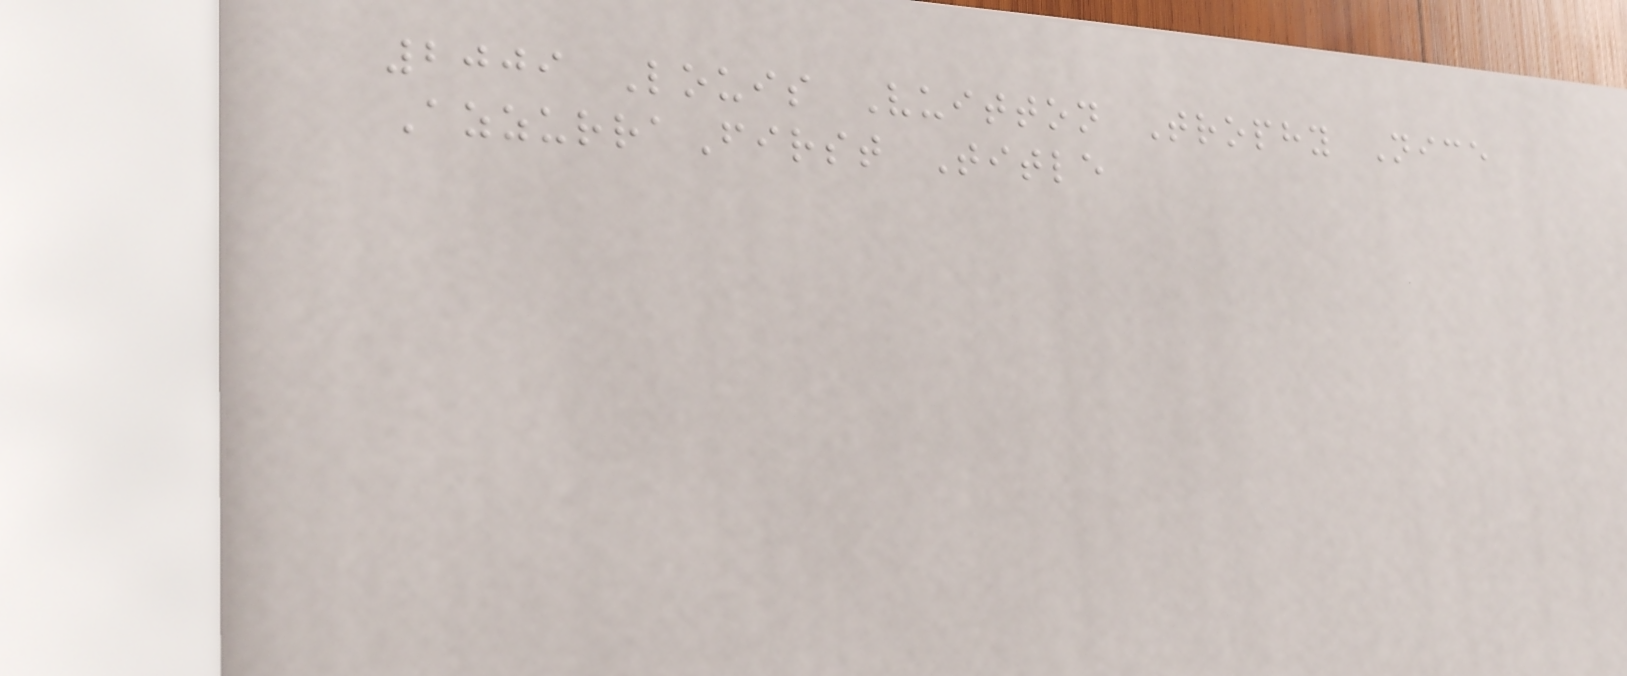2009 Louis Vuitton Trophy Nice
AzzurraFirst Title
